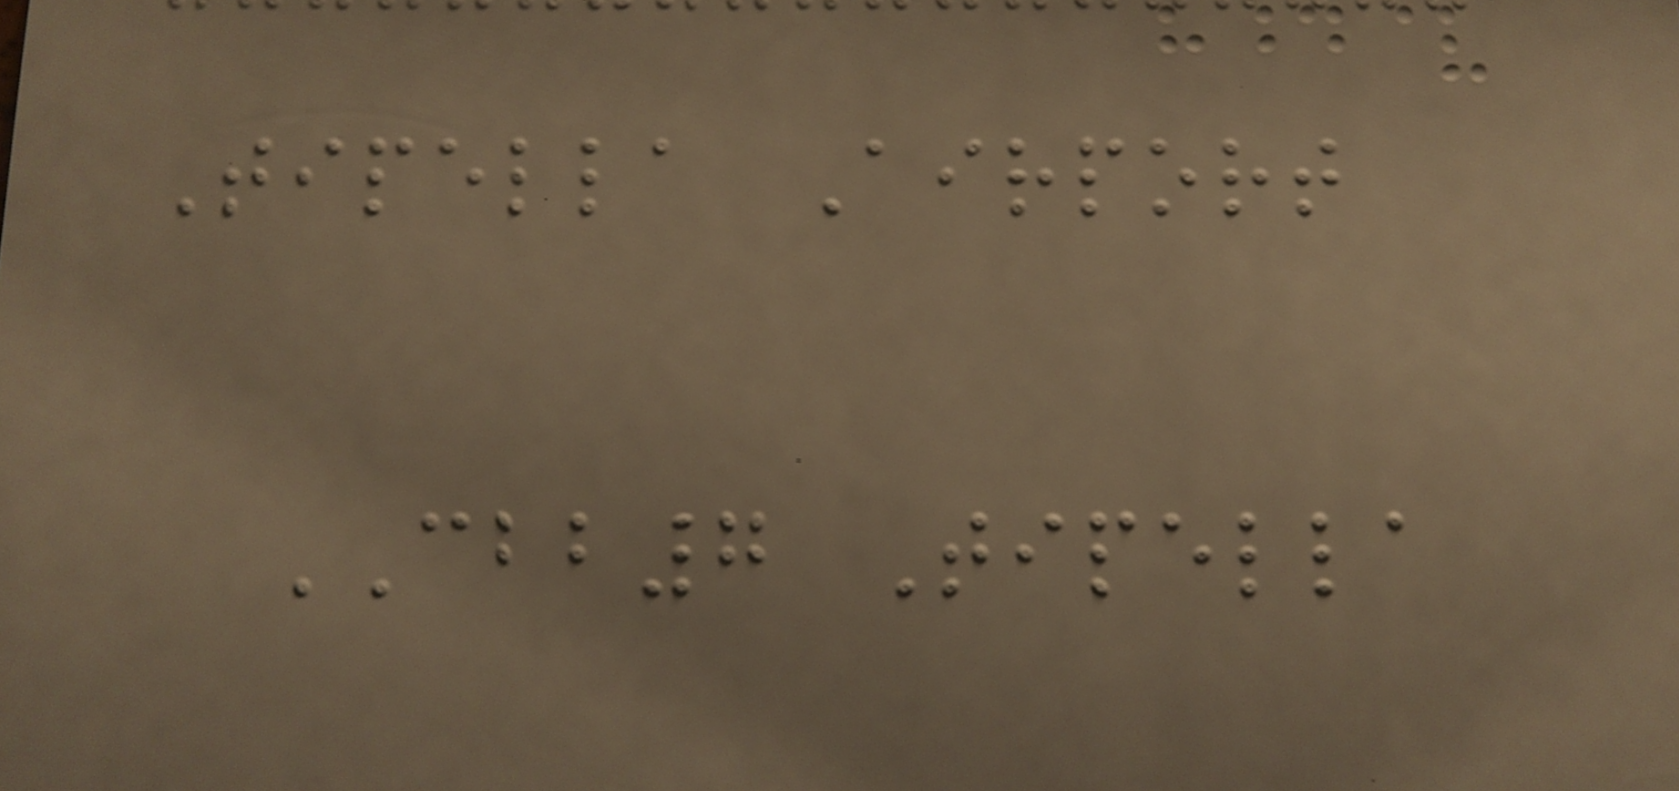Tipella Airport
CBB7 Tipella
